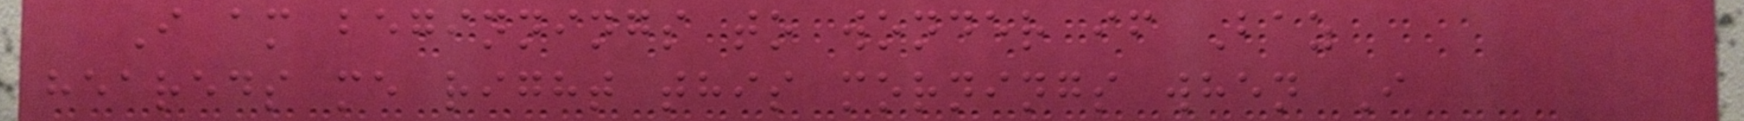I am beginnings to wonder if Baz
heareds me right this mornings when I
